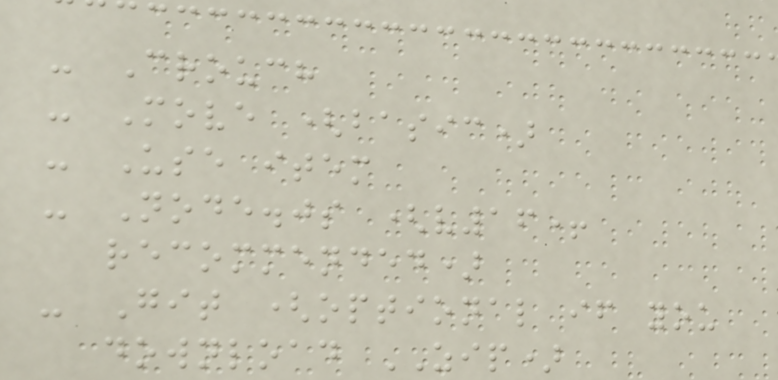- Crouch
- Move (basic)
- Use item
- Node.js (v16+
recommended)
- Git (optional if you
download ZIP)
